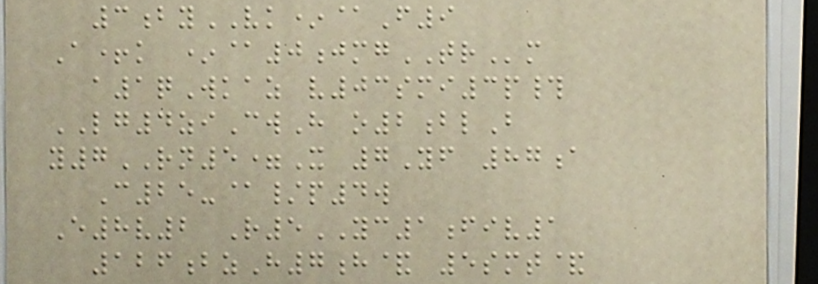3byVK*@F9
A+k *@0jmgTRm
a1qWkaz v03smi3p#
LG4ziCwH o2blB
y7RN5=X 7Yf 87a
C25-@/p4w
E8v2 R5YC1fiv1
126bzH7h& 5smt&
